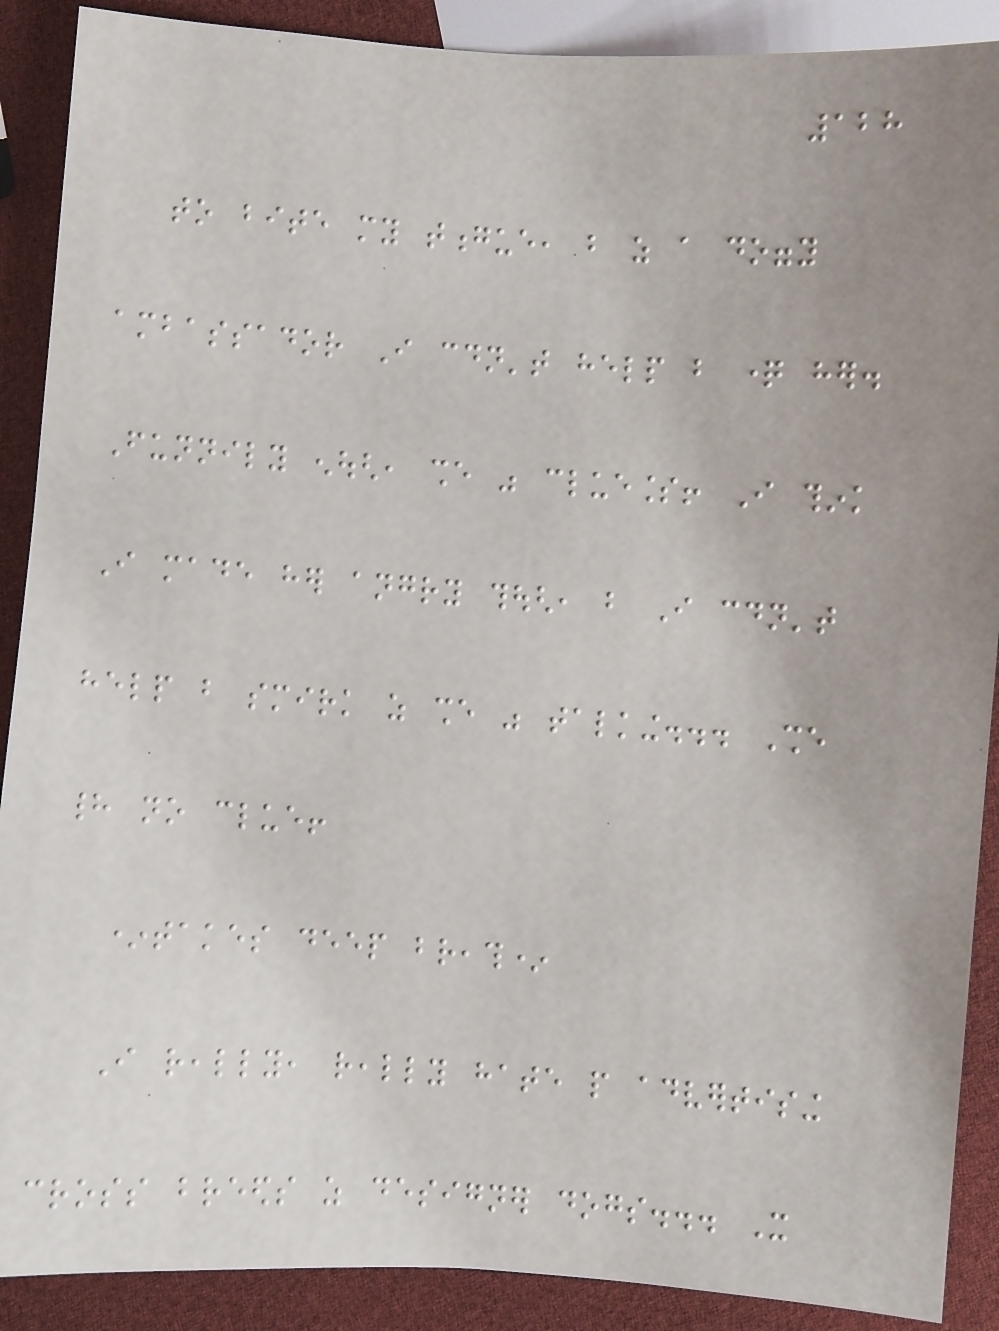128
to bite my tongue, but as a doggy
ambassador I couldn't help but question her.
Funnily enough, she was clueless! I think
I made her angry though, but I couldn't
help but smirk as she was talking... She
had no clue!
*takes deep breath*
I really, really hate people advertising
cross breeds as designer dogs... It
